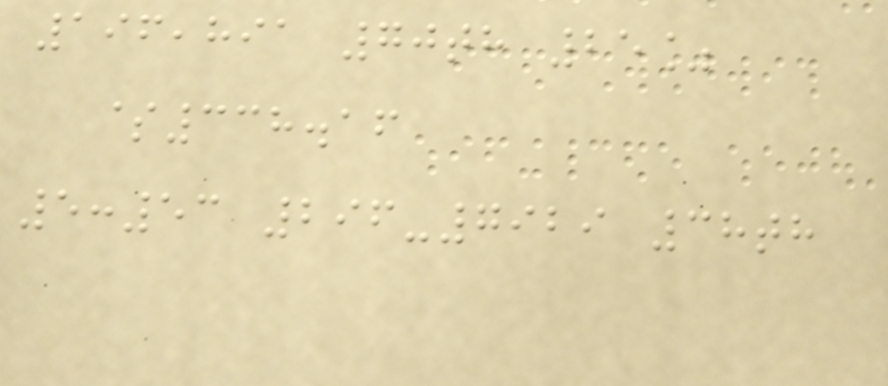196,891 70th 25%
$338.16
5:53 296-7929 38th
